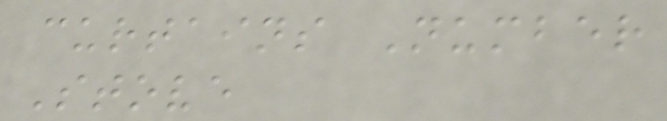curtains Number
Stove
